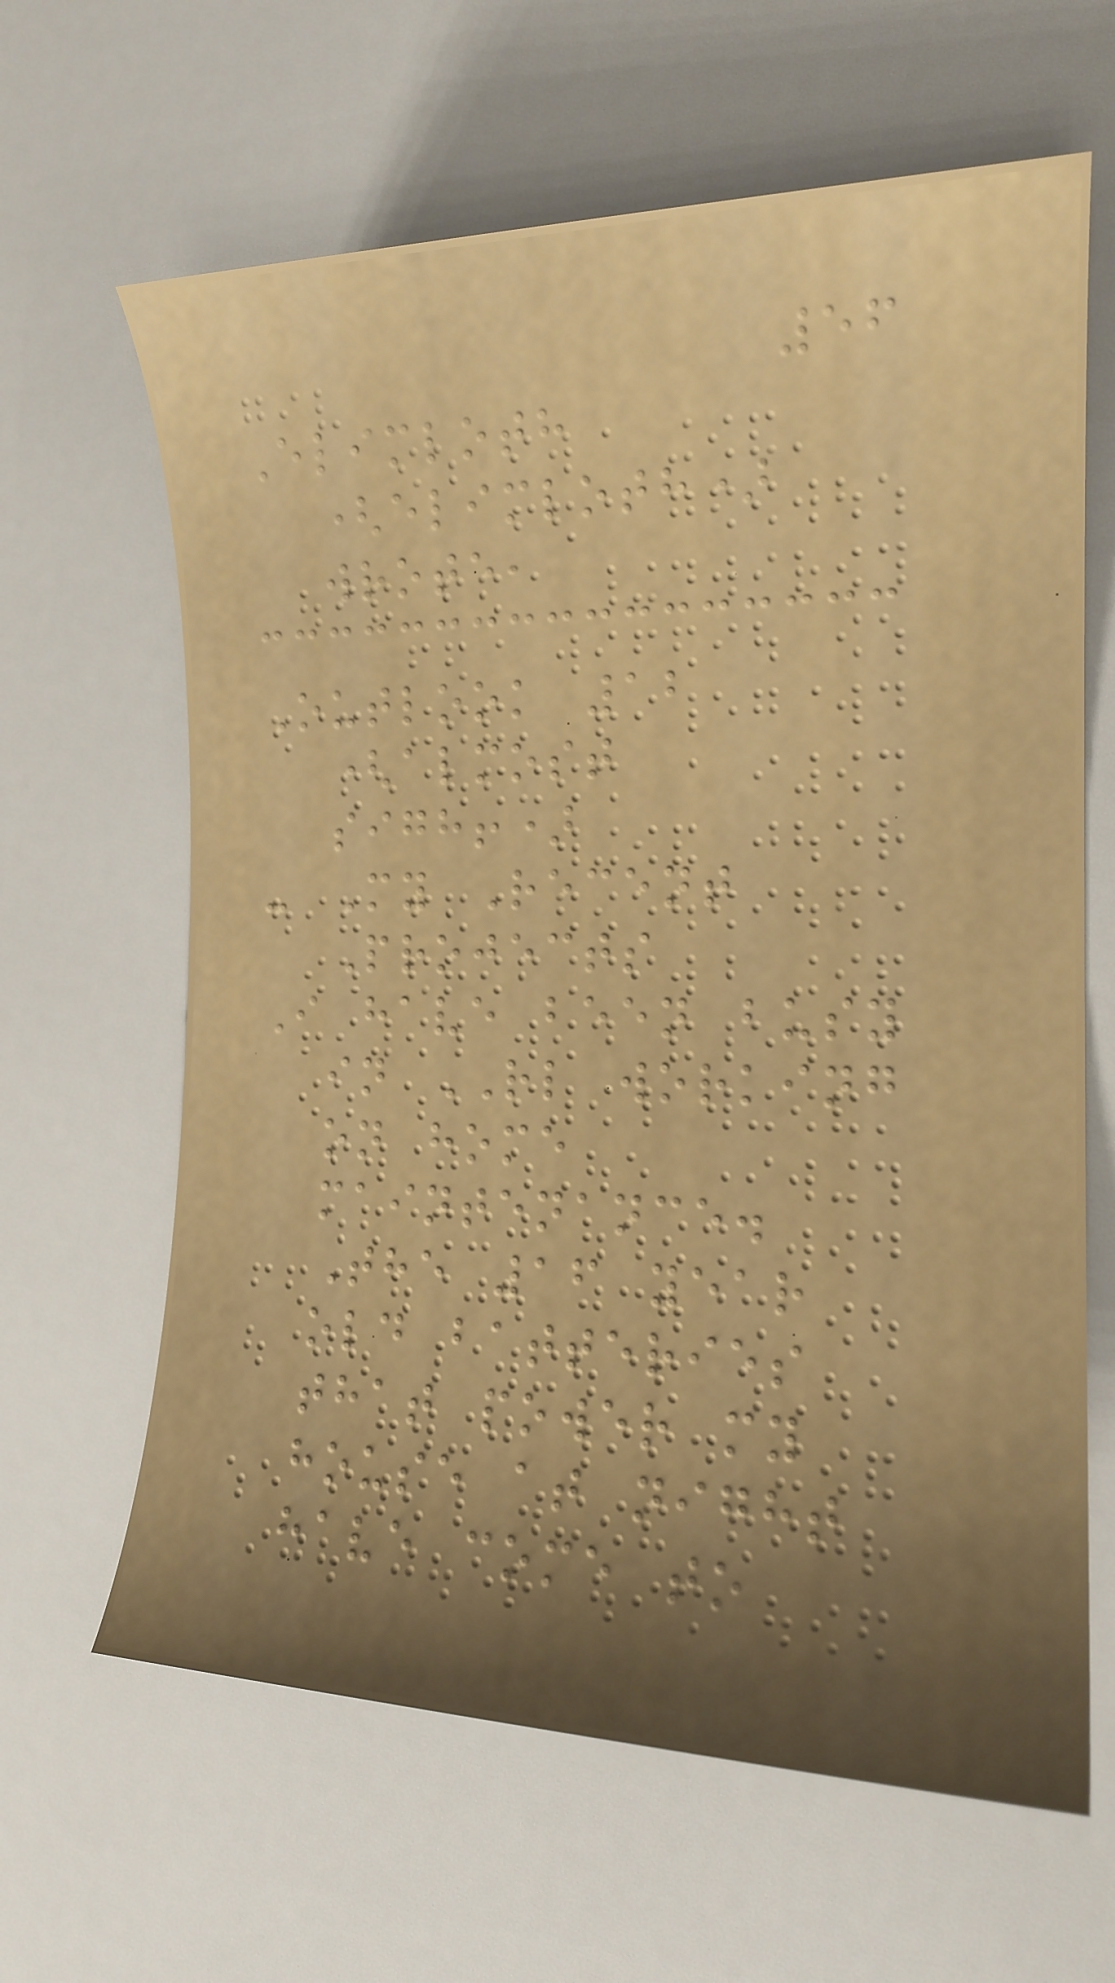56
Elimloth
(elimloth)
wrote,
Outlook 12
(almost
sigh!)
- My Recent
Projects
I have been busy
in RL working
on home
maintenance.
The 16 year
old batteries
that power my
house at night
have come to
